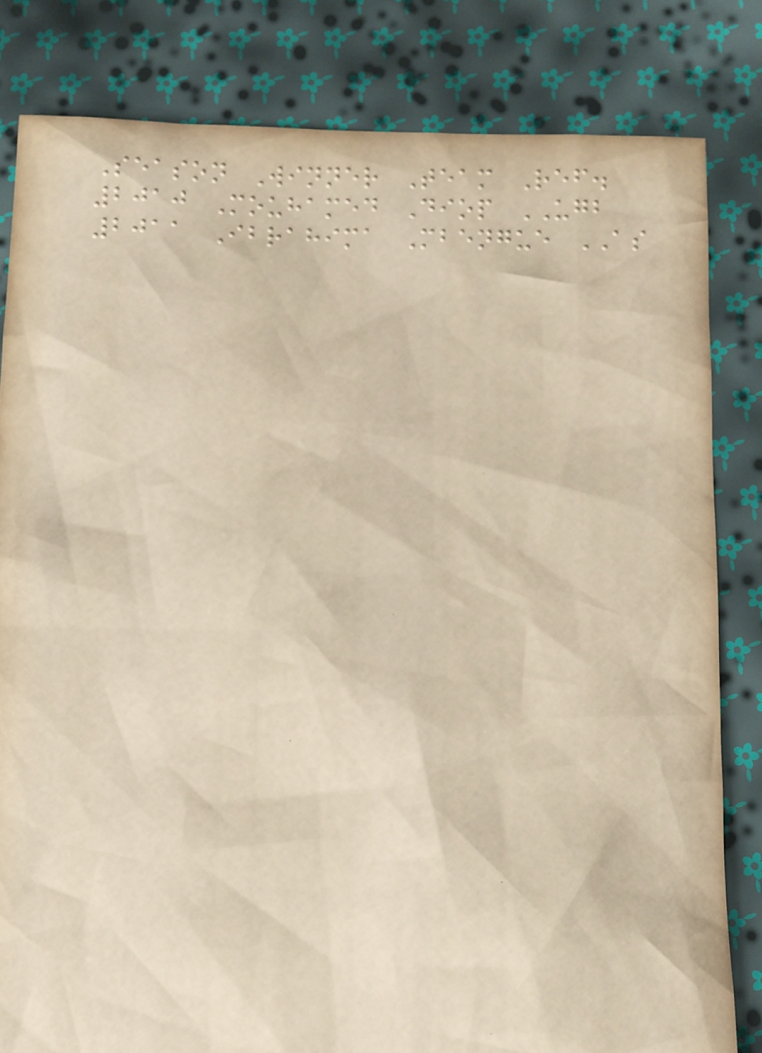Season Winner Team Ref.
2010 Mouhamed Diop UGB
2011 Ibrahima Mbengue AS
